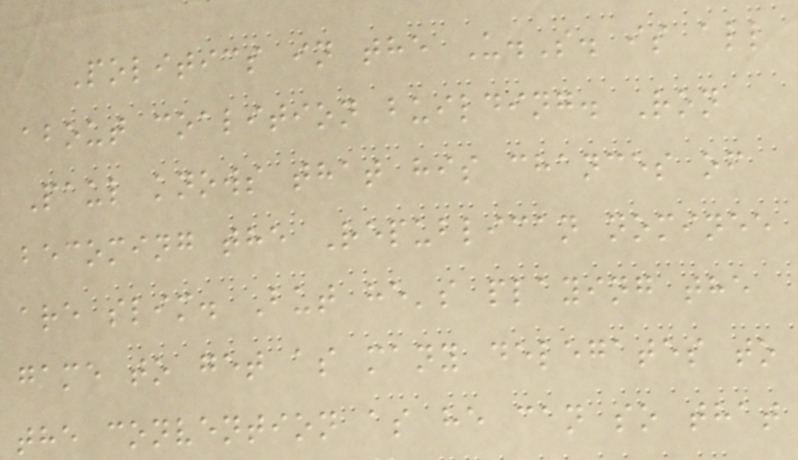Politics in the U.S. is all
about coalition building. Ron
Paul knows that his chances of
becoming the Republican nominee
are slim. But he's playing the
game to get as many delegates to
the convention as he can so that
